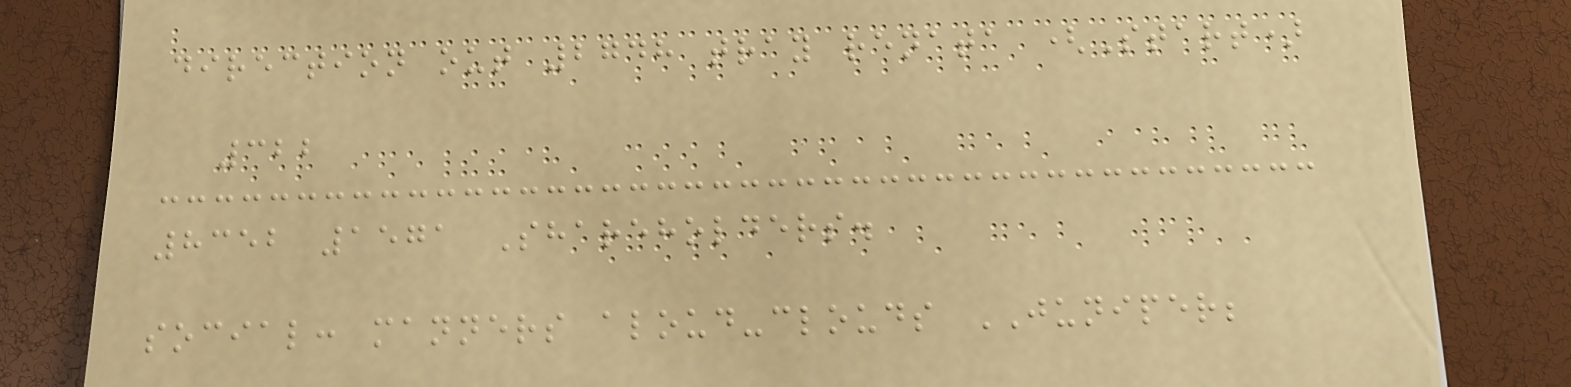direction out 2748 tray renata (Start)
322
8352 1571 Shareholders.
social: manners aloud-clouds JUNIPER;
